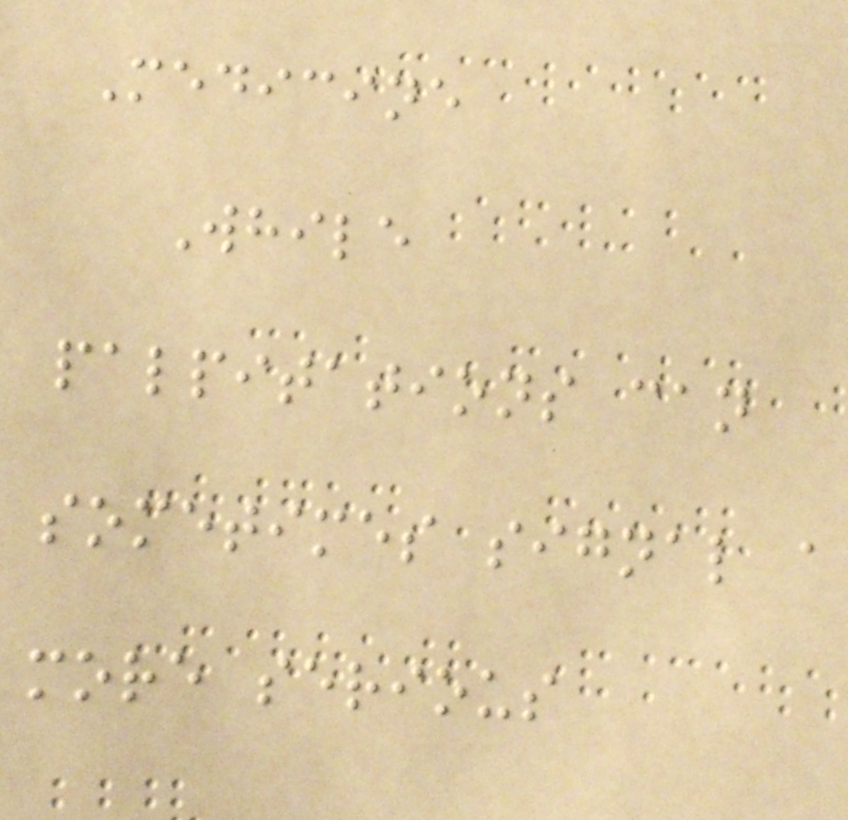Medicine
While
palpitations can
sometimes signal a
more serious
